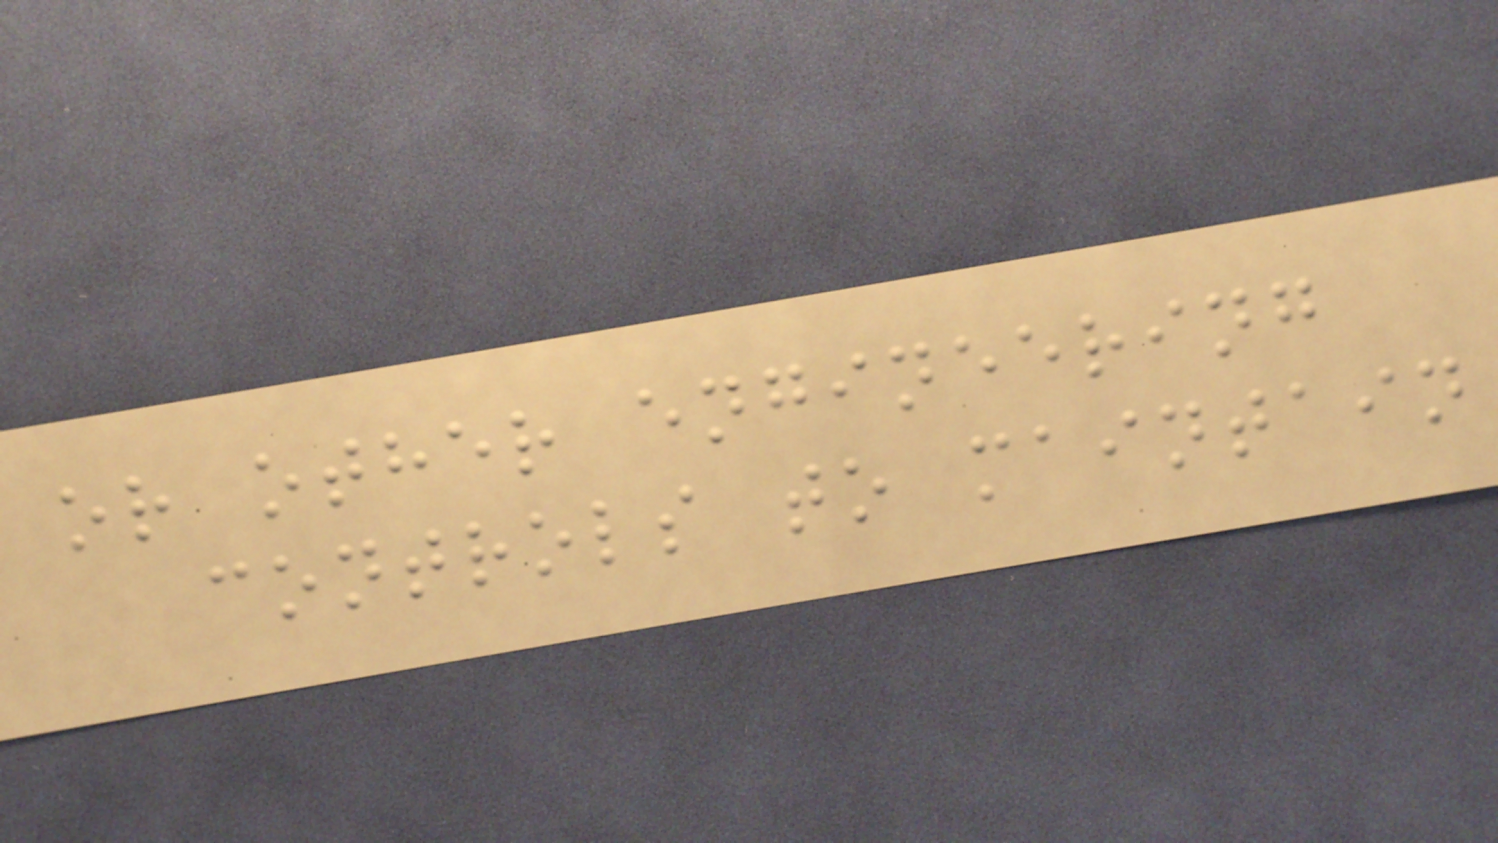or other engineering
controls to maintain
